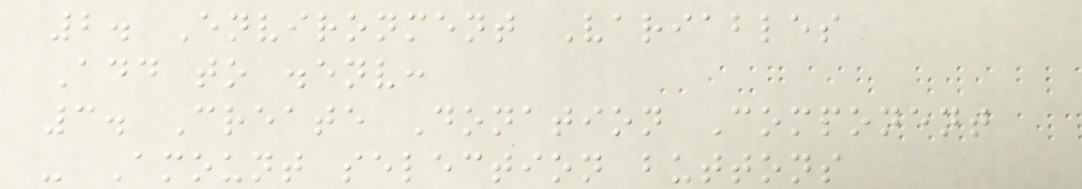2. Environment Variables
Add to .env:
3. Create Donation Component
- Amount selection buttons
